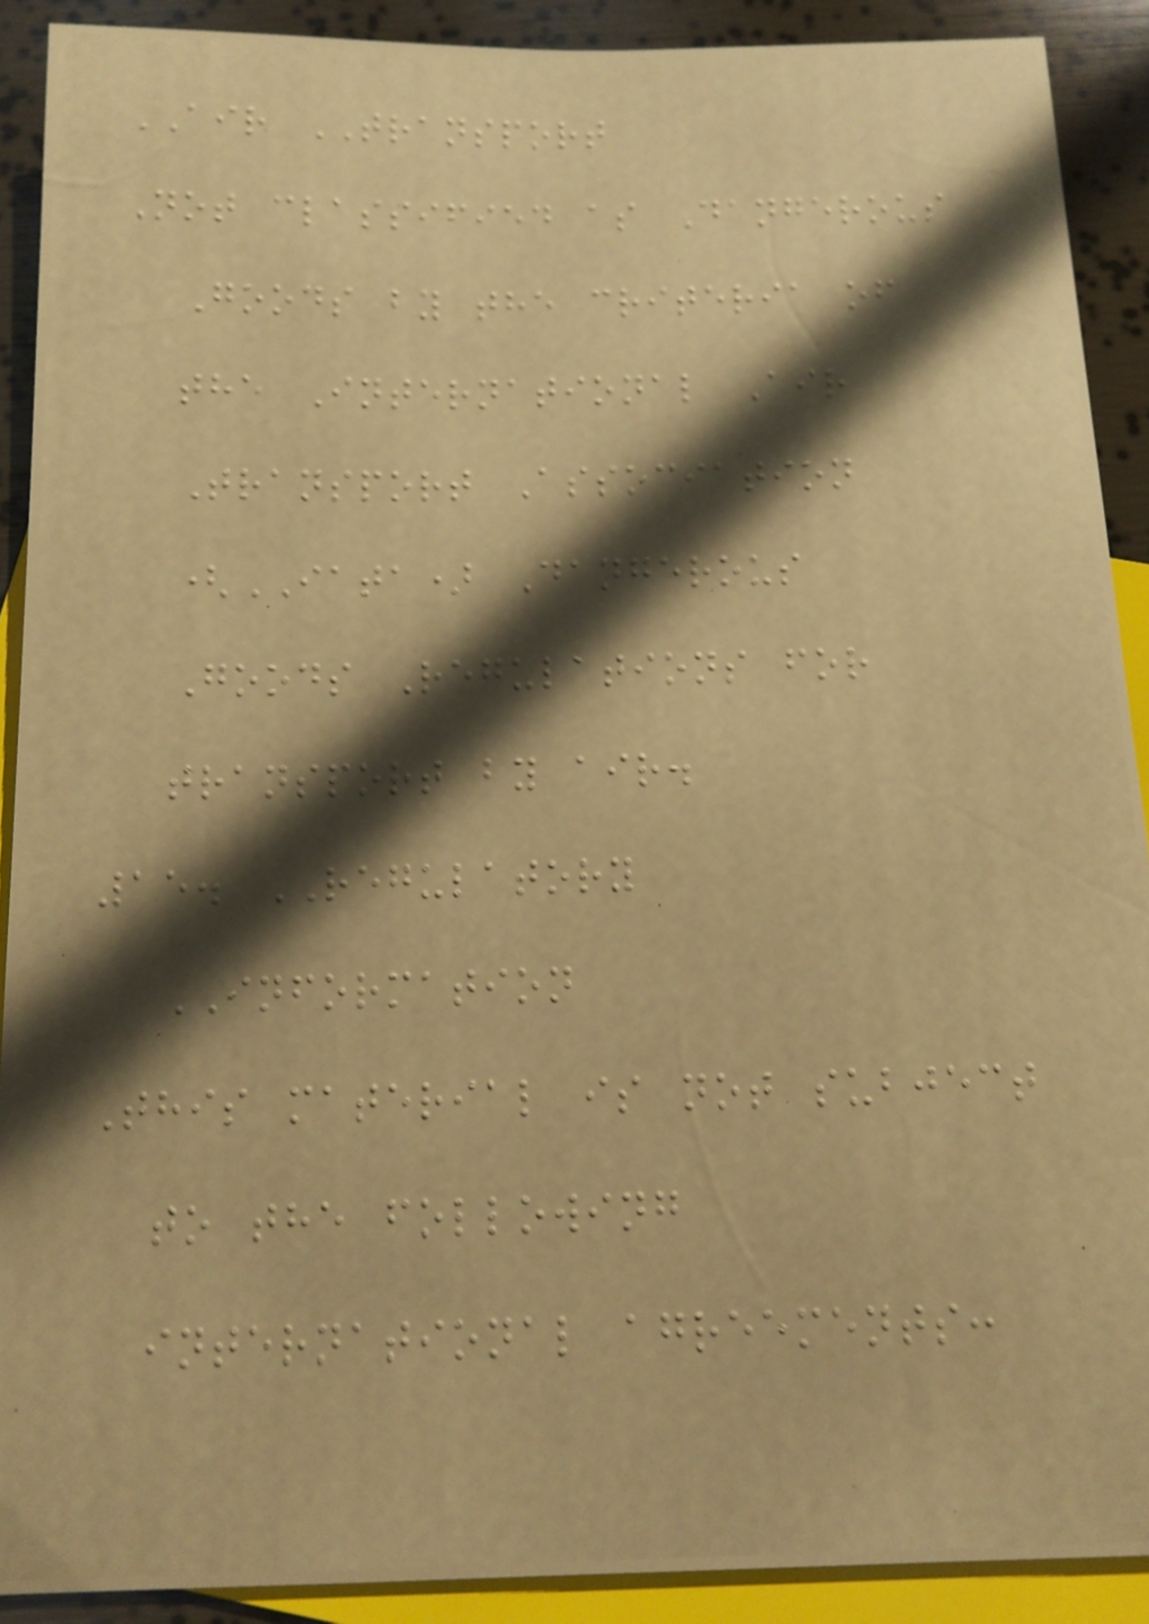AIR TRANSPORT
Not classified as Dangerous
Goods by the criteria of
the International Air
Transport Association
(IATA) Dangerous
Goods Regulations for
transport by air.
15. REGULATORY
INFORMATION
This material is not subject
to the following
international agreements:
